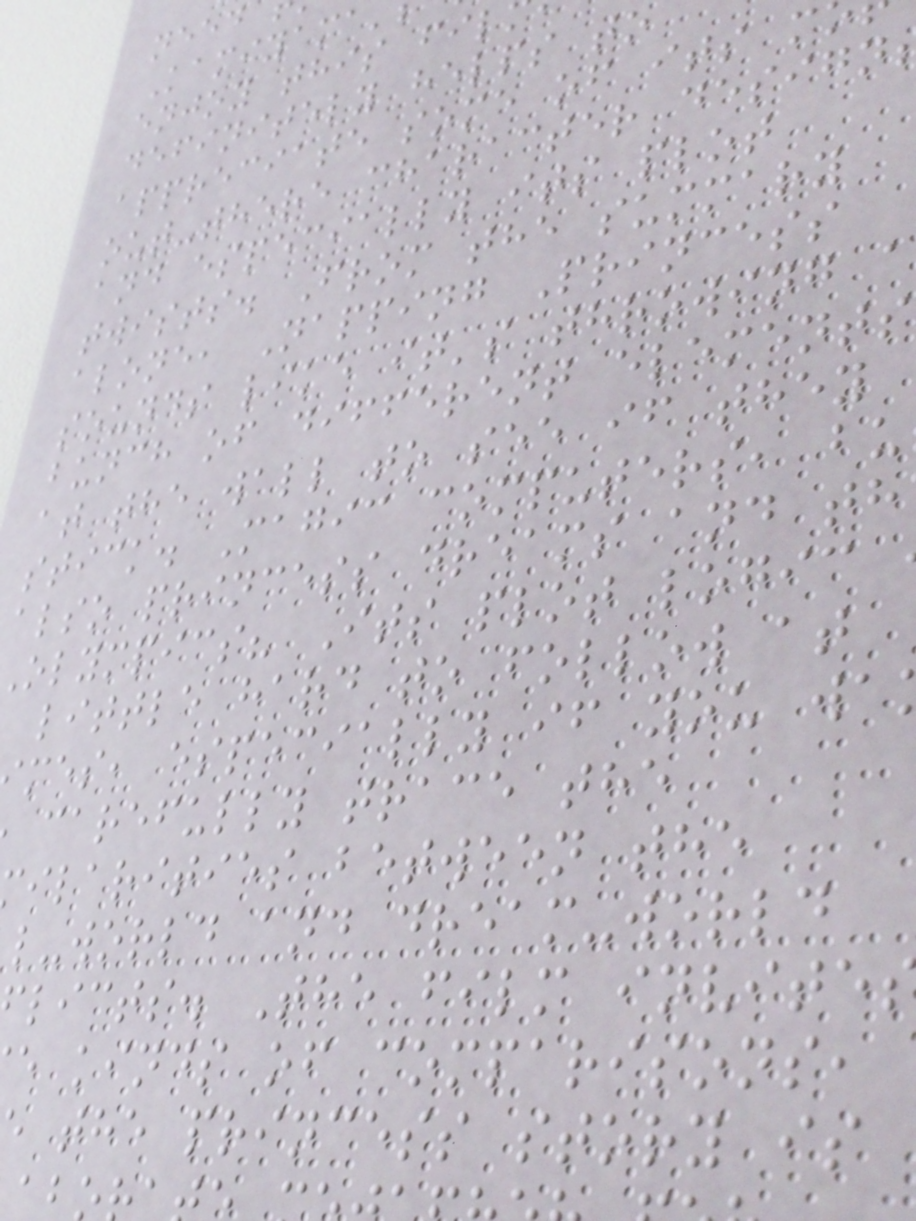Kamiyama
enjoy this fil
definitely helps to
appreciate some of its m
out-there character design
and especially its plot
twists. From the summary
alone, Napping Princess
sounds like it's throwing a
bunch of different elements
at the wall to see if they
stick. Magic computers, bu
also princess dreams and th
olympics? Its plot logic
little hard to follow at
mes, especially if you wa
carefully trace the
ilarities between the
l-world and dream-world
licts. The film invite
e kinds of comparisons,
the princess story is
